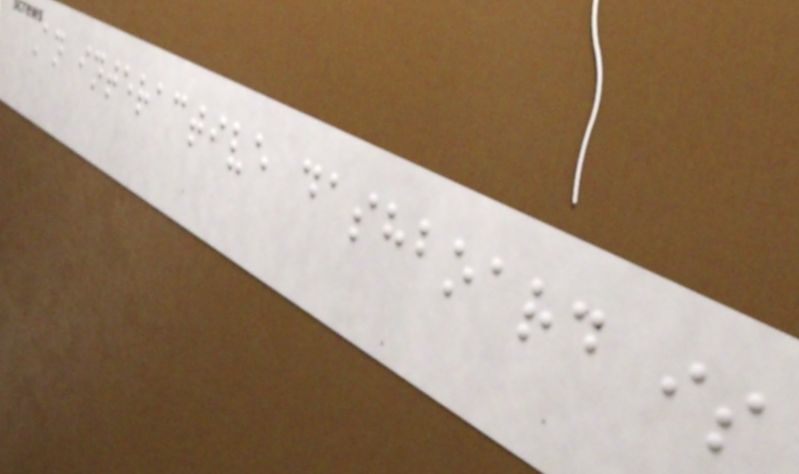An interactive dashboard is
